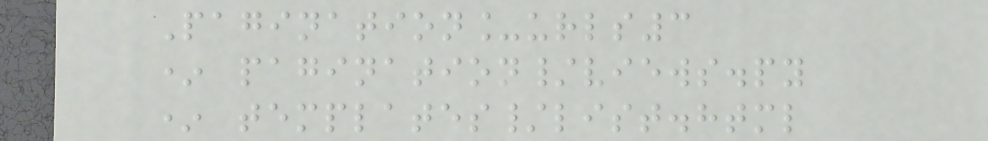Pagination_urls3
* pagination/views.py
* templates/list.html
